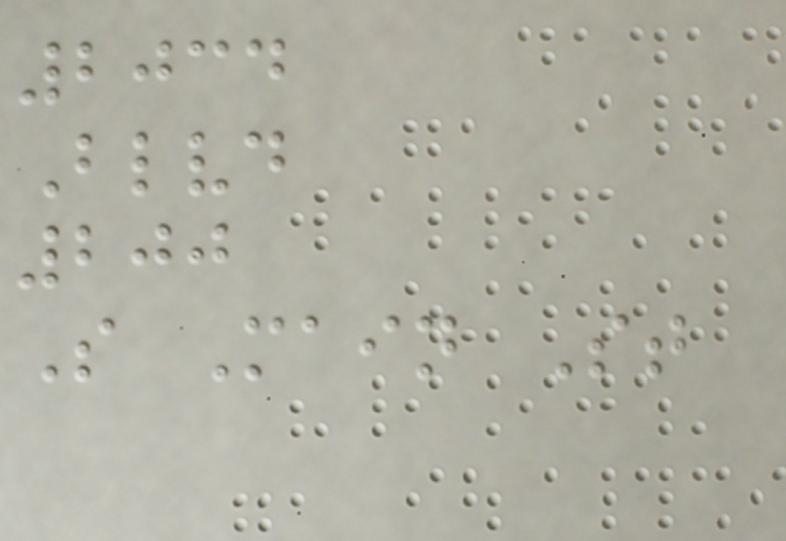2034
Blvd
200
S Main St
